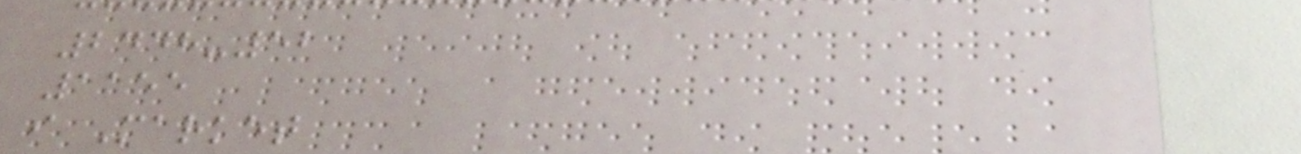2448-52
1155
i Market
